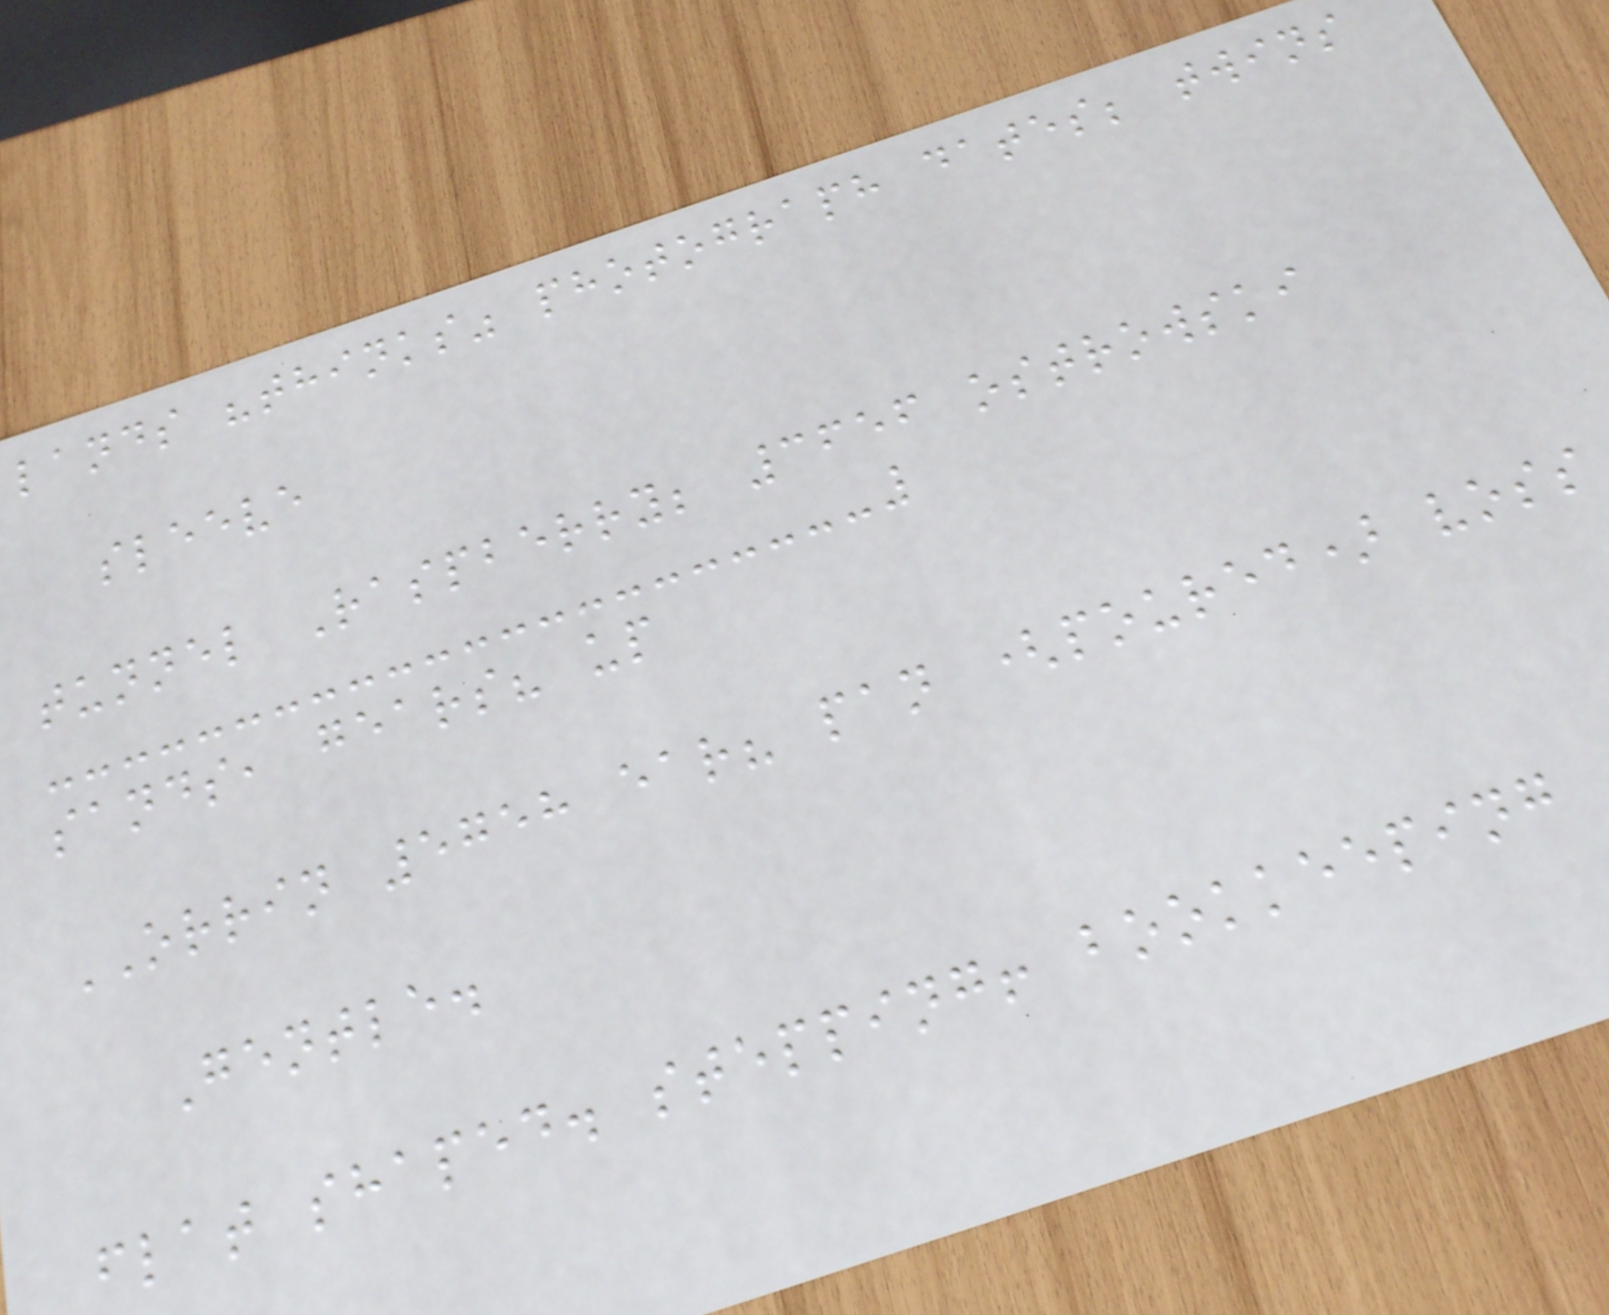lands "thinks" photograph dates; twins
sleeve
tunnel Raspberry; 3656 ostrowski
sands, gears? up
ORRIN 5758 ear? pan (poured) voss
Gentle.
flat shaped. stepping! bookkeeping
